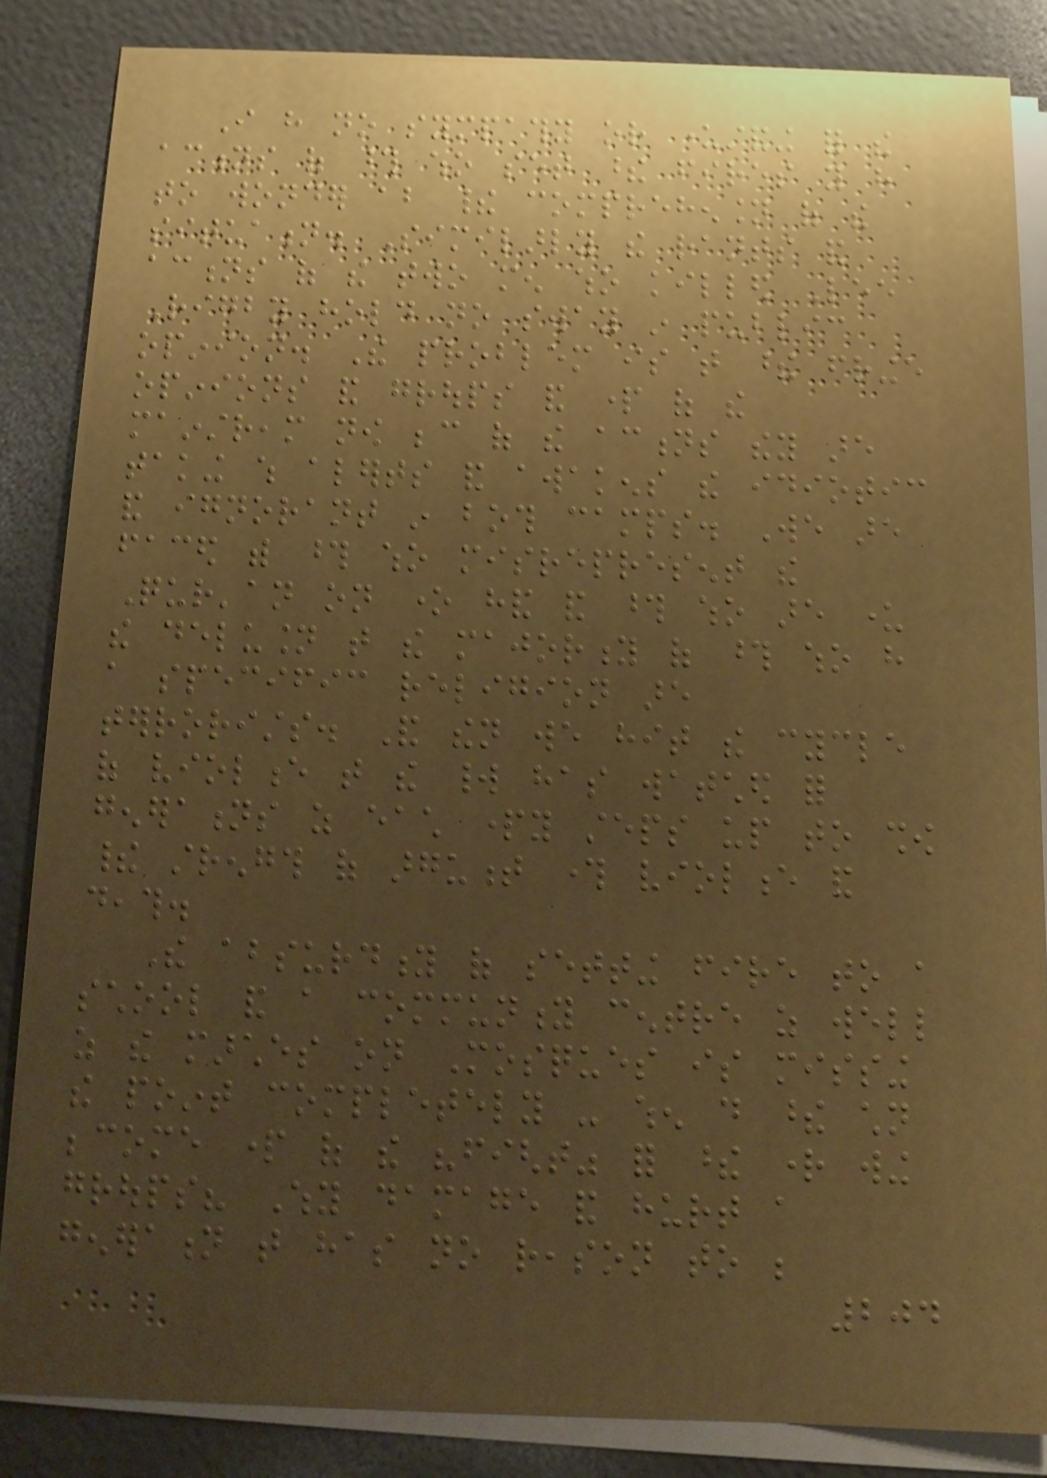I have no sympathy or understanding for the
actions of those who set these fires you have
to wonder about their comprehension of the
situation. Similarly the rants and
actions of the two men who killed Lee
Rigby hold no sway in public
opinion. The problem is that these fringe
opinions and groups and part of the
mainstream now because of the actions they are
taking which alerts and awakens the idiotic
and ignorant in both camps. We are
faced with those who misrepresent the
Qur'an on one hand and those who are under
the delusion that the majority of those who have
a specific religion are
terrorists. And then we hit the cycle
of violence that the world has watched for
generations as each party steps up to show
their strength of argument through violence and
death.
The absurdity of setting fire to a
school and a community centre as well
as the marches on Mosques is missing
the point completely - when do these children
become part of the "fight" for these right wing
groups? Why damage and hurt a
generation that has no reason to be
204
